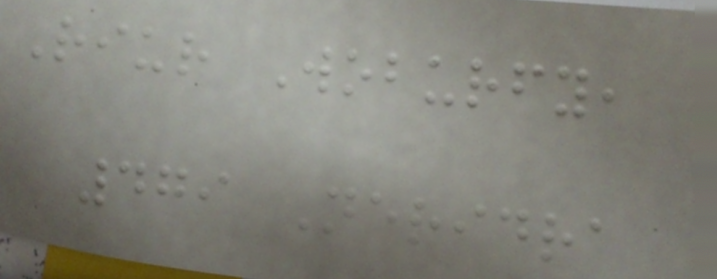Riur Woburfy,
479 Neridra
